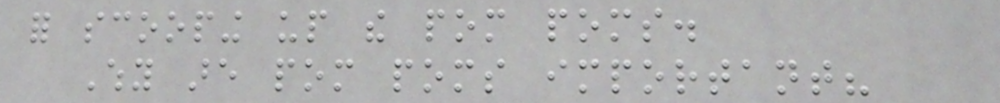for scooping up the pom poms.
Why are pom poms important?
